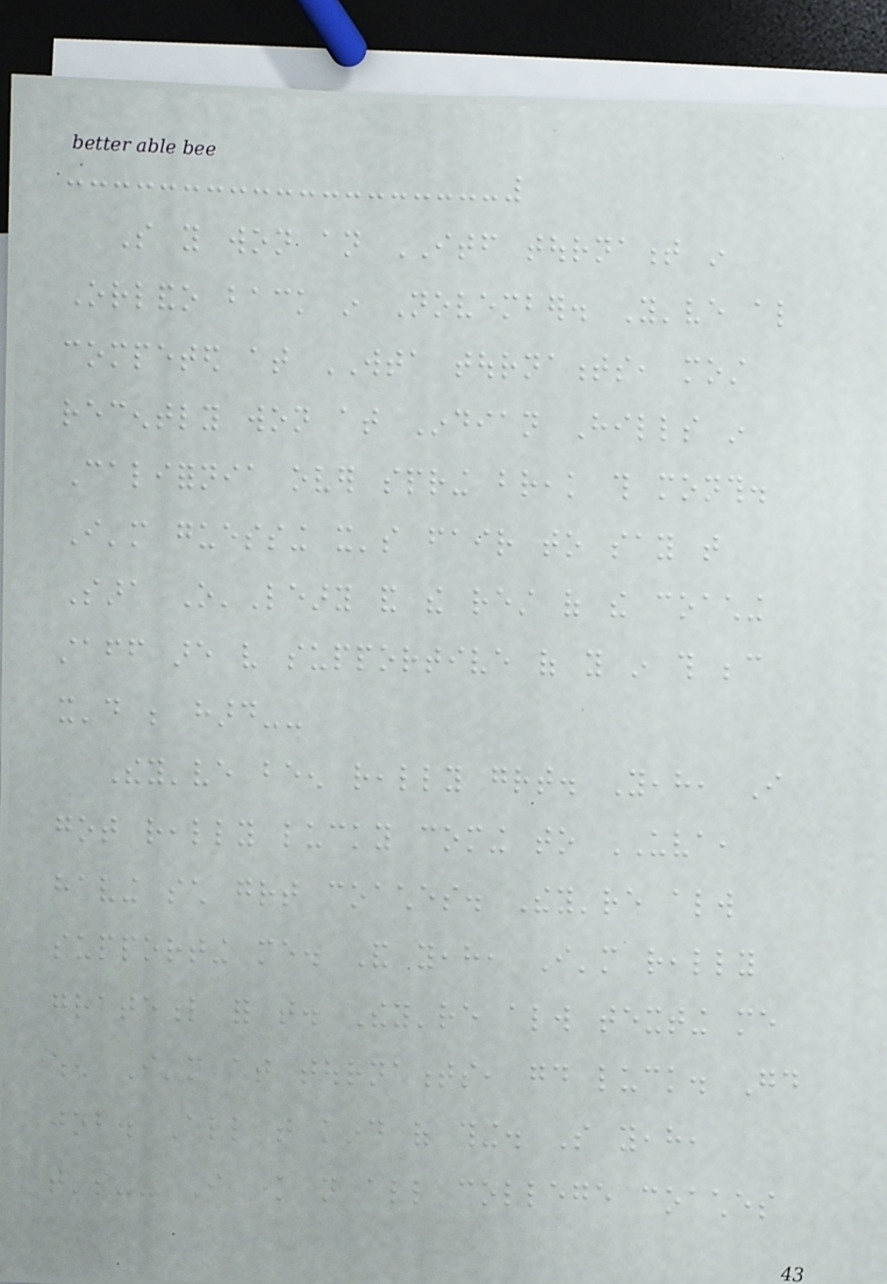So you won an ITF tournament in
Orlando back in November. You've also
competed at WTA tournaments, most
recently won at Indian Hills in
California over spring break this month.
I'm guessing it's fair to say that
Sara O'Leary and the rest of the coaching
staff are very supportive of you in this because
it'd be hard--
They've been really great. Yeah, I
got really lucky coming to UVA,
having such great coaches. They're always
supporting me. And yeah, I'm really
grateful for that. They're always texting me
when I'm at tournaments, good luck. Good
job. All that kind of thing. So yeah,
that's-- I know not all college coaches
